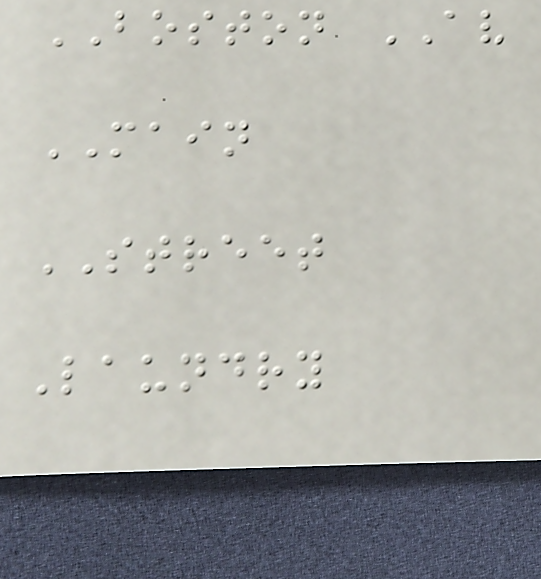BOSTON AV
MAIN
STREET
Laundry
